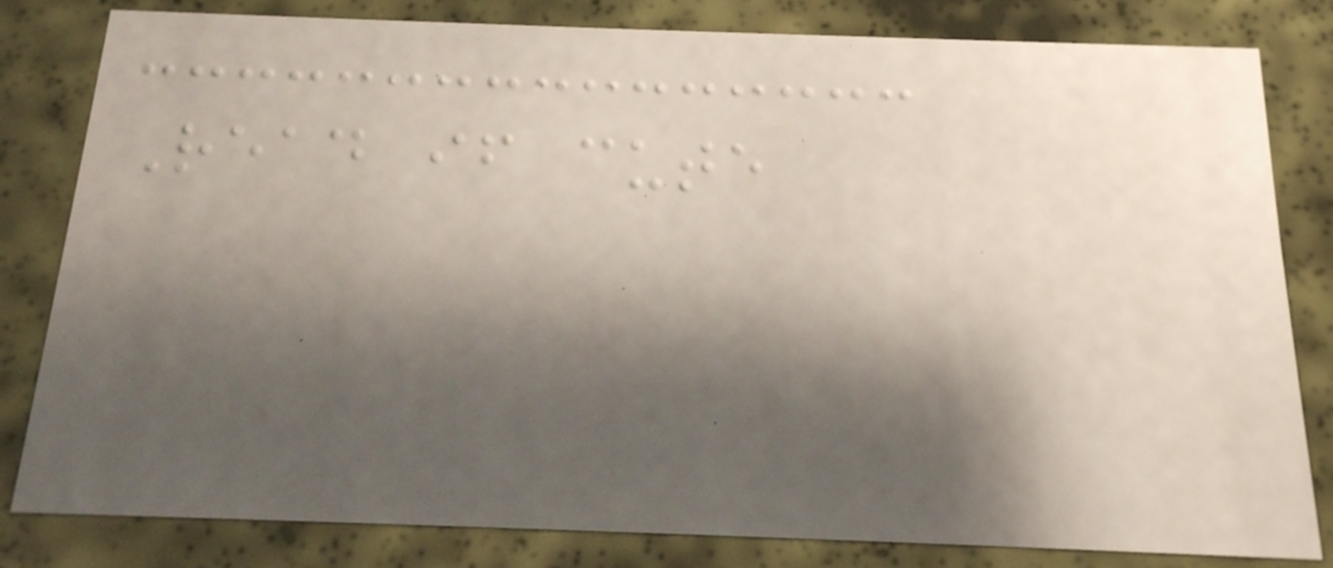Read if cute
